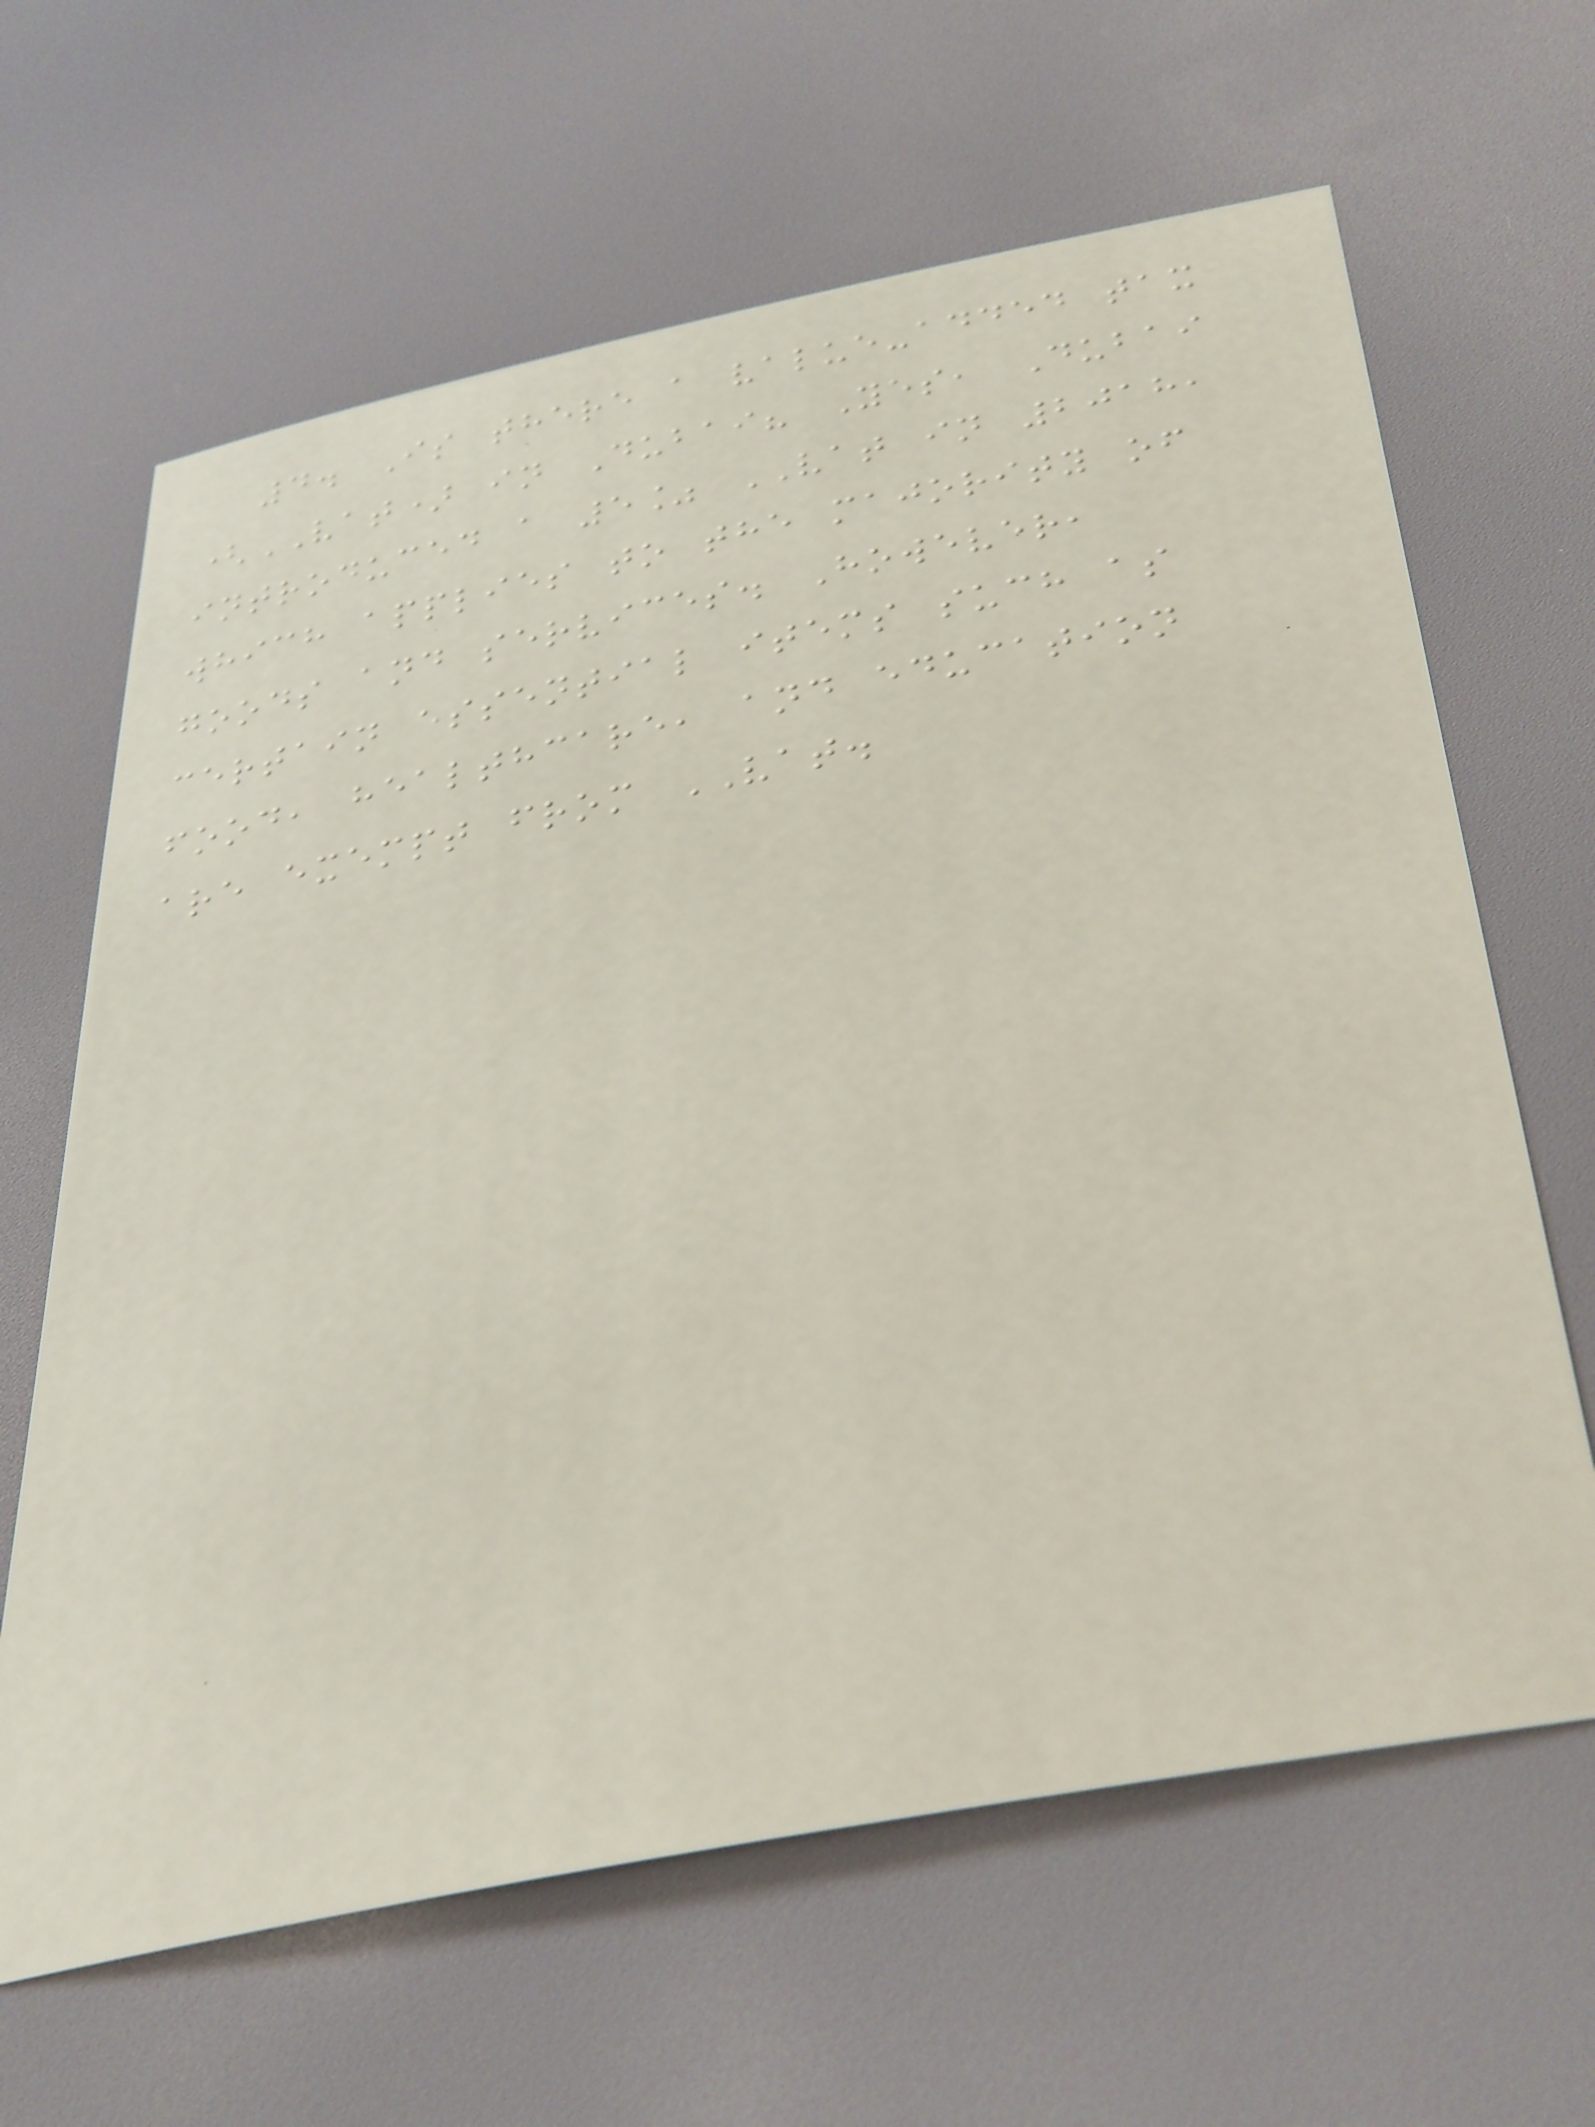4. Is there a value-added tax
(VAT) in Dubai? Yes, Dubai
introduced a 5% VAT in 2018,
which applies to the majority of
goods and services. However,
certain essential items such as
food, healthcare, and education
are exempt from VAT.
